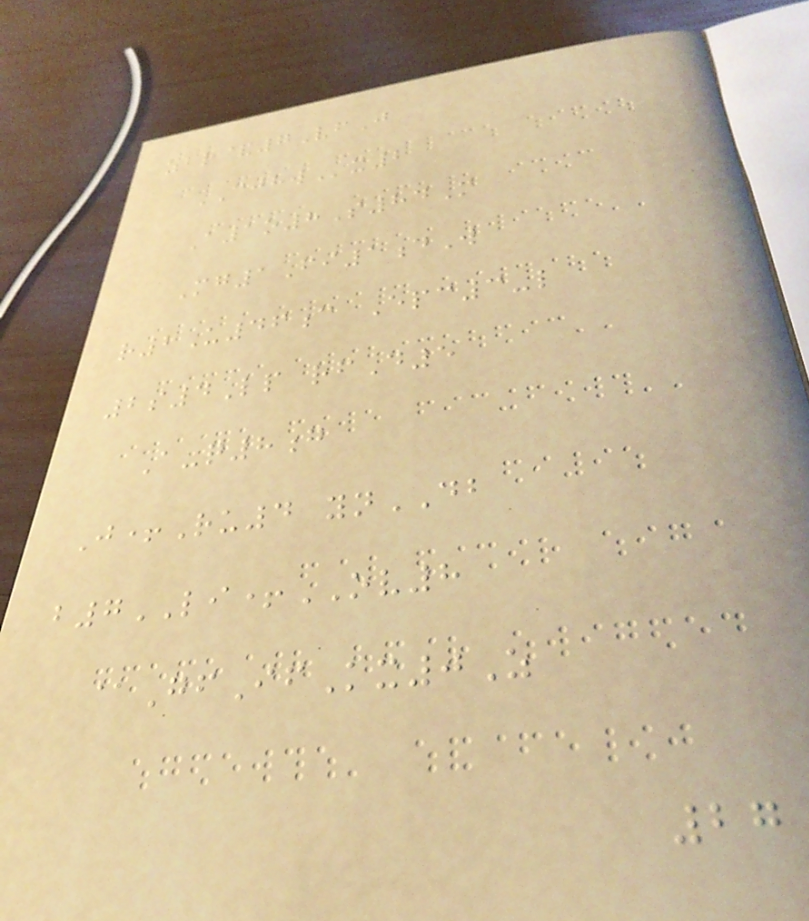zbr&7VfJ
CJHWx2
A1o8S84M
Mg1Fi1dW
r2U46c Epc3-l
2s4Lp rfD5
A-q8g
J+Ru4 ynDB
b7LI+OV8
@GfIfKx0Z
27
